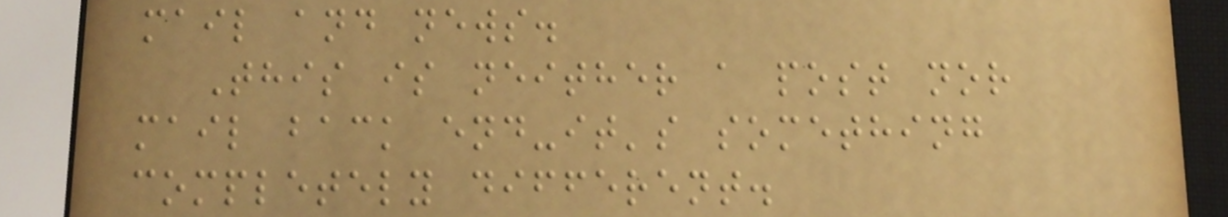mail and news.
This is neither a post nor
mail back end-it's something
completely different.
